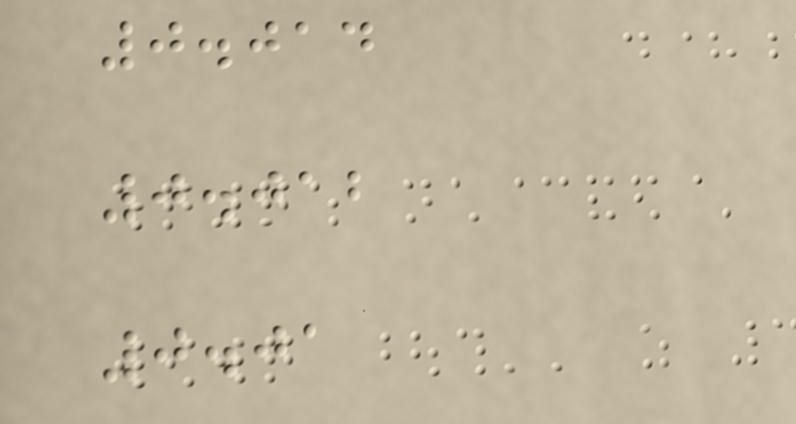0.014
0.012
0.01
